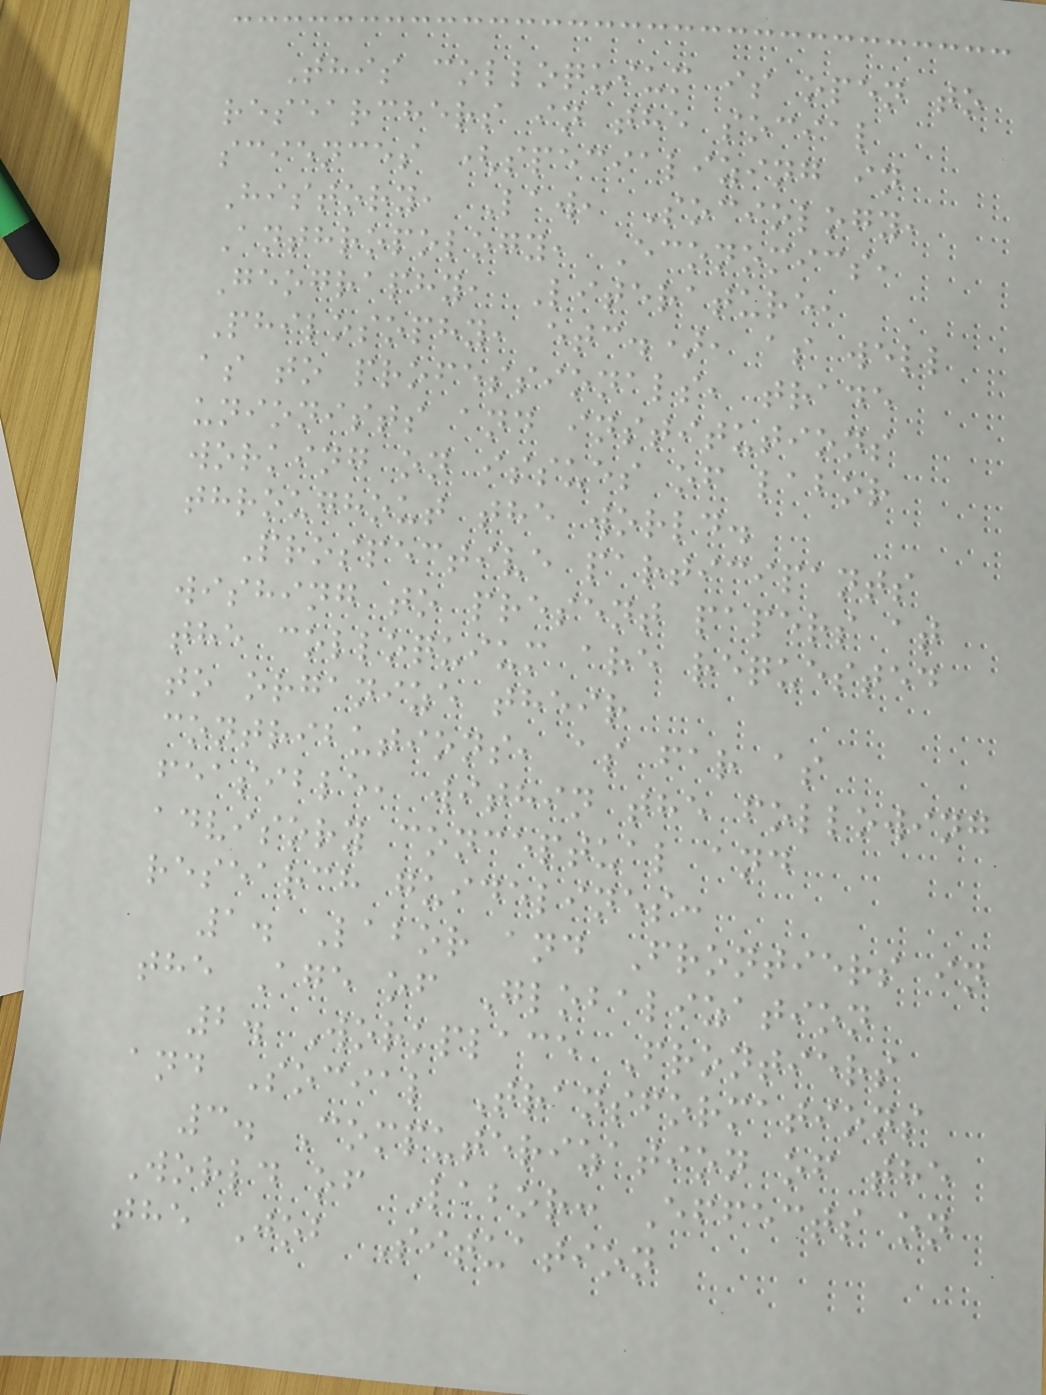This colloquium is open to
researchers in the social
sciences (specializing in
History, Law, Sociology,
Anthropology, Economics,
Geography, Literature,
Philosophy, etc.), as well
as to professionals, trade
unionists and institutions
working on issues of labor
throughout the world.
Prospective participants
wishing to present papers at
the colloquium are requested
to organize their
contributions, as far as
feasible, within the following
advisory conceptual and
research guidelines:
1. Labor and Frontiers in
the Age of Globalization
2. Workplace Frontiers
and Social Transformations
3. Computerization of the
World of Labor: Effects on
the Job Situation
